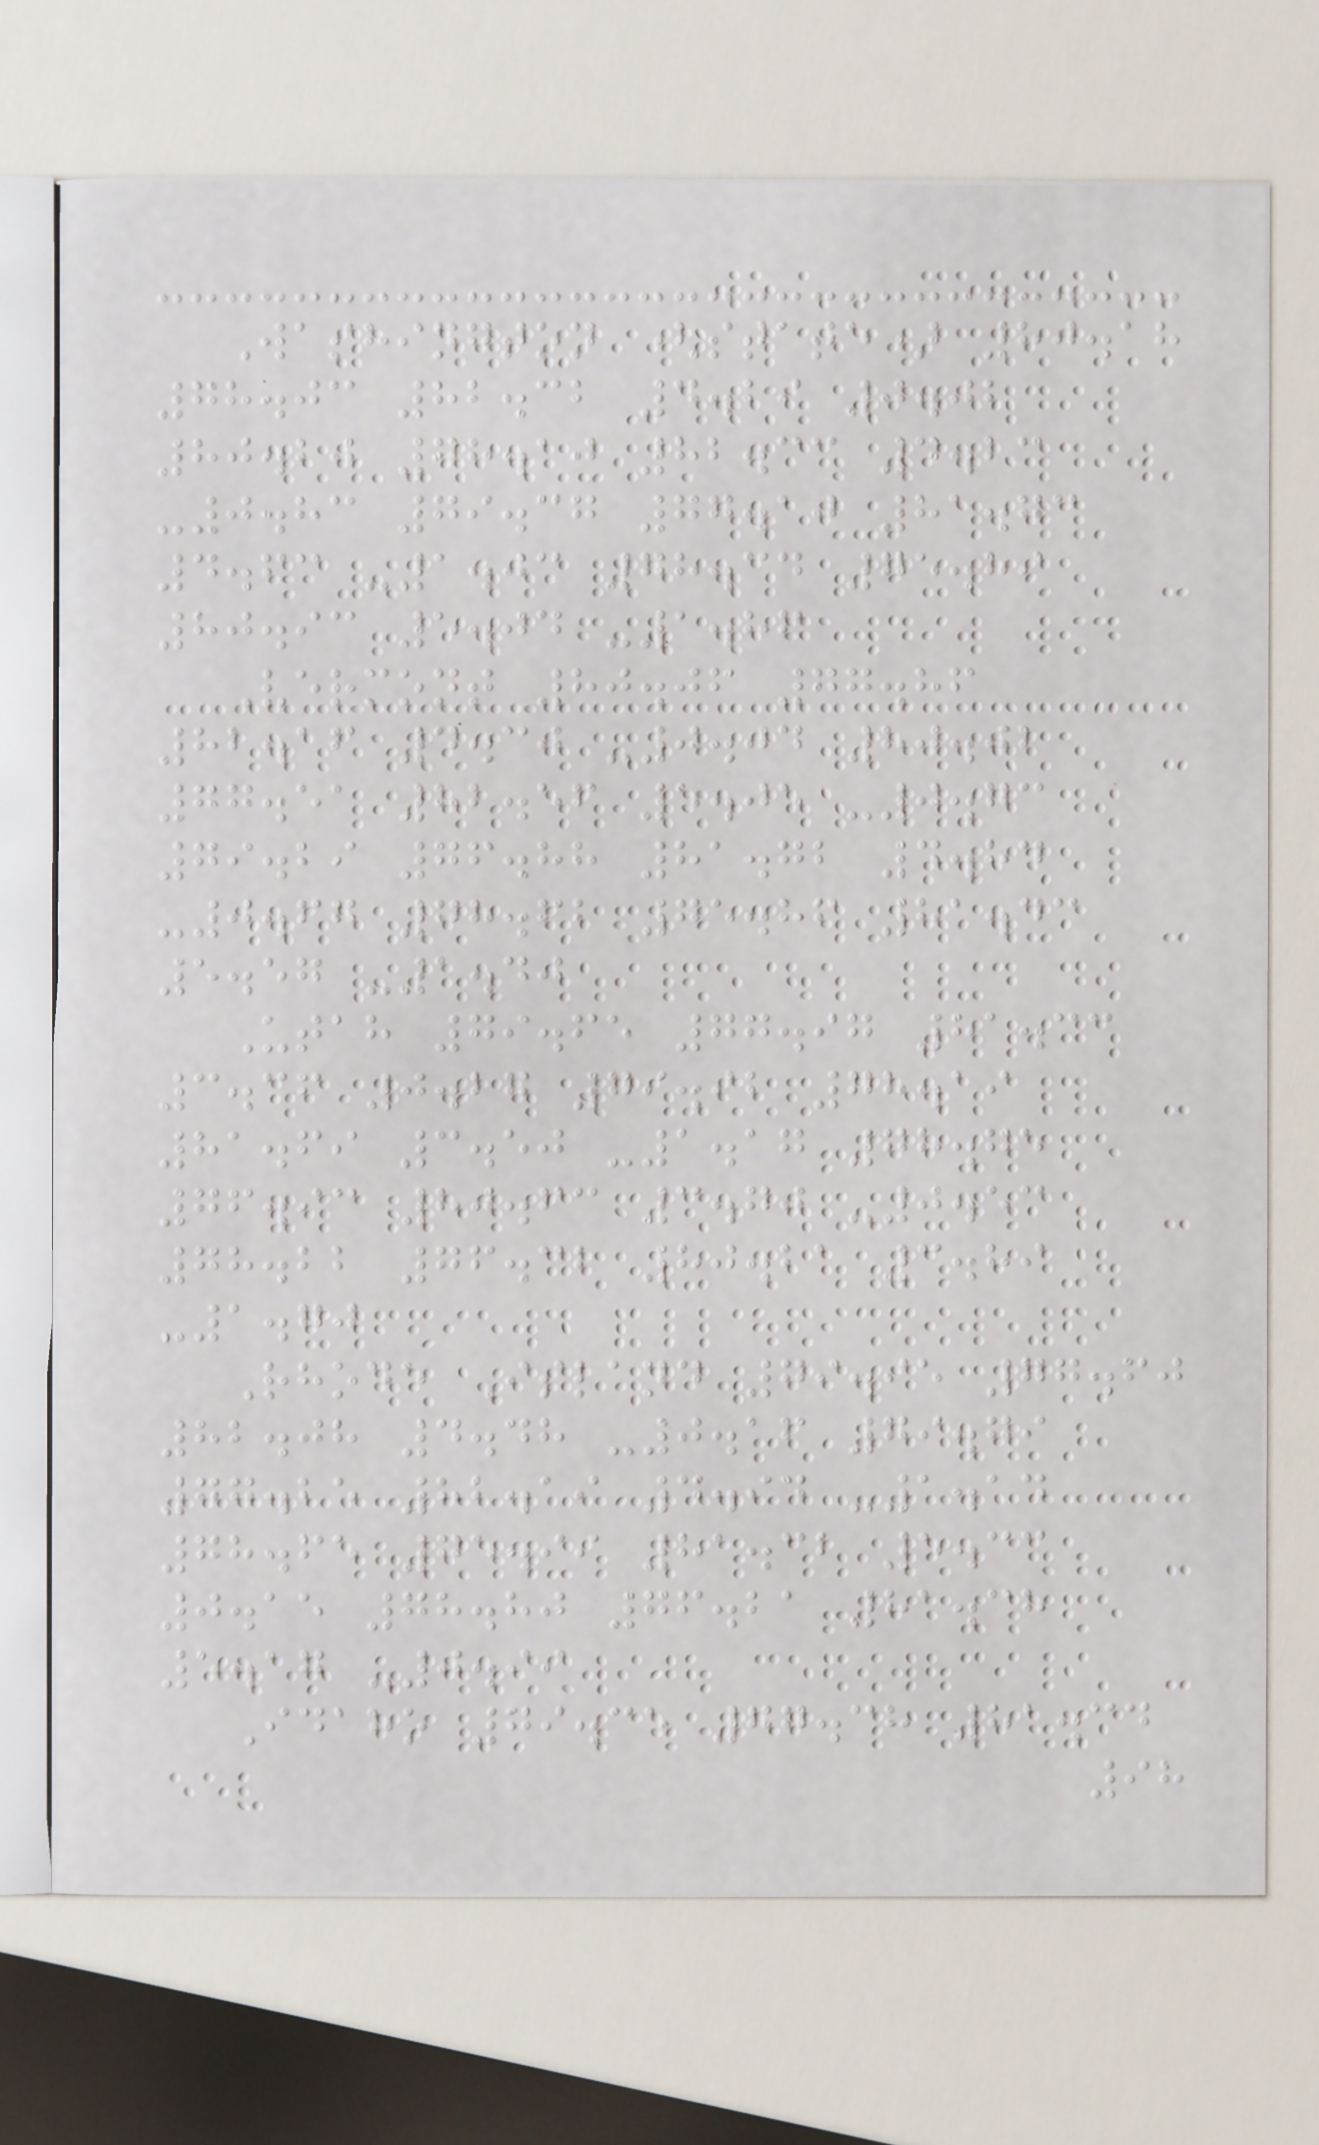Washington (state) 80.18
78.03 82.32 4.29 0.02
80.20 78.10 82.33 4.23
-0.83 79.37 77.10 81.73
4.63 -1.03 78.34 75.89
80.93 5.04 -1.86
Vermont 80.06 77.86
82.16 4.30 -0.04 80.02
77.51 82.56 5.05 -0.73
79.29 76.88 81.72 4.84
-0.67 78.62 75.86 81.43
5.57 -1.40
Utah 79.65 77.97 81.33
3.36 0.27 79.92 78.19
81.69 3.50 -1.17 78.75
76.93 80.63 3.70 -0.53
78.22 76.32 80.21 3.89
-1.70
Rhode Island 79.95 77.60
82.08 4.48 -0.16 79.79
77.25 82.19 4.94 -1.14
78.65 75.99 81.32 5.33
0.15 78.80 76.21 81.38
5.17 -0.99
Idaho 79.35 77.38 81.34
98
